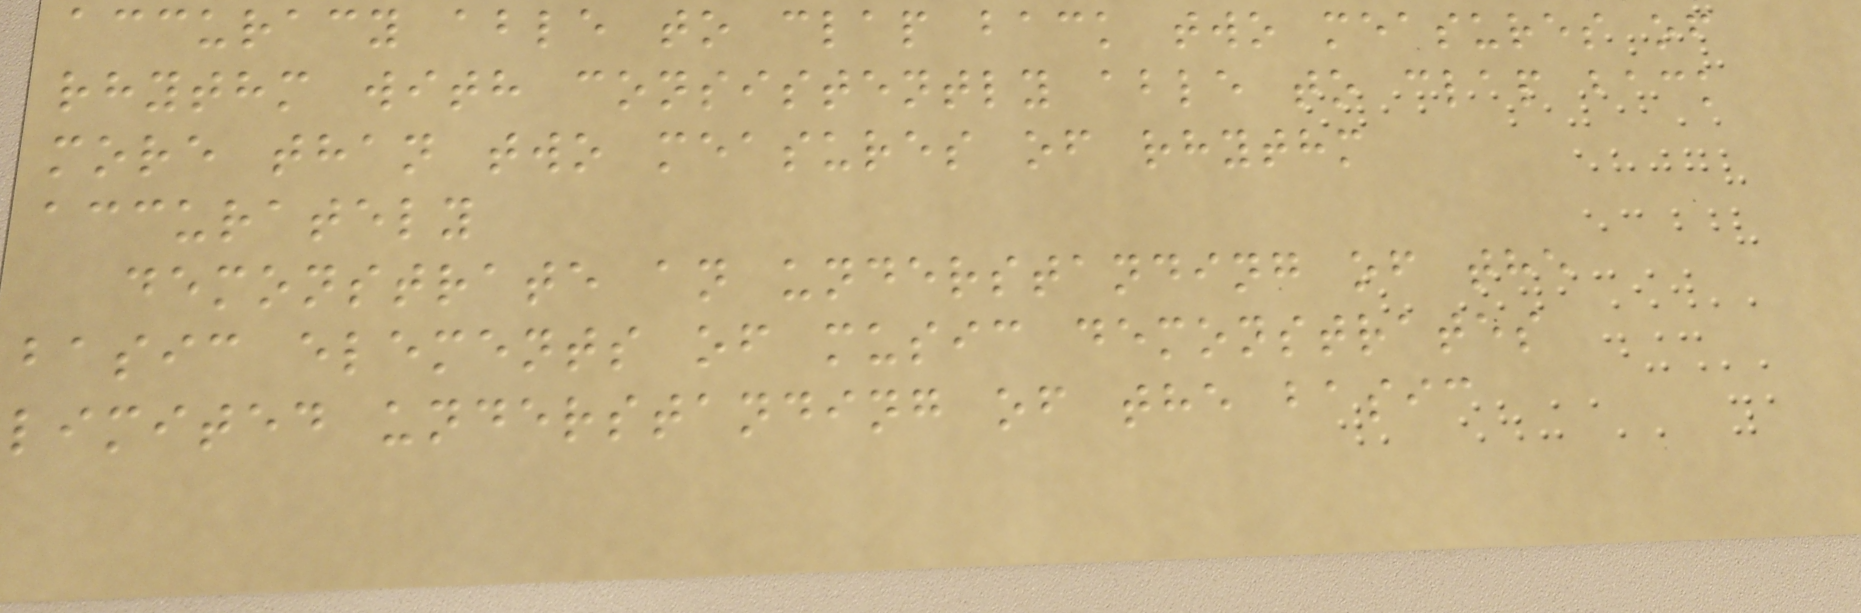accuracy able to clap back two measures of
rhythm with consistently able to clap back
more than two measures of rhythm
accurately
demonstrate an understanding of the
basic elements of music demonstrates
limited understanding of the basic
